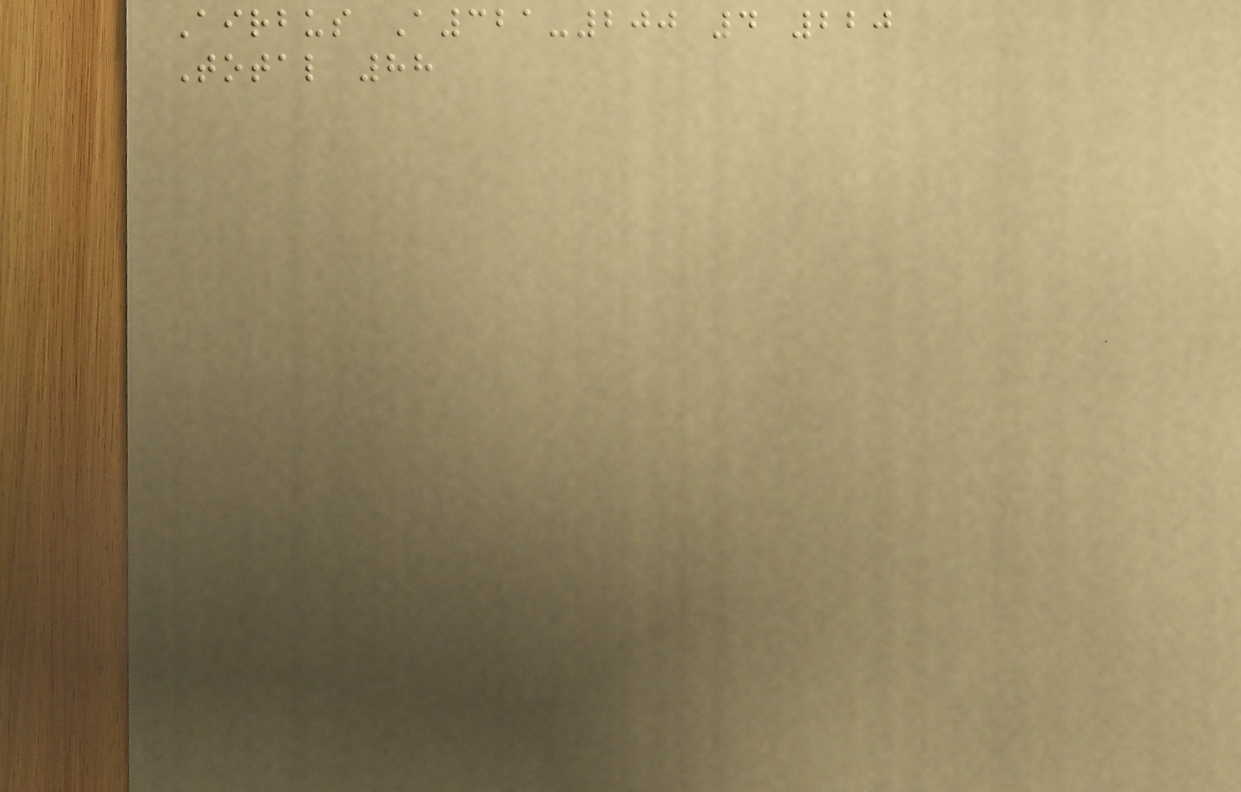Airbus A321-200 4 220
Total 88
